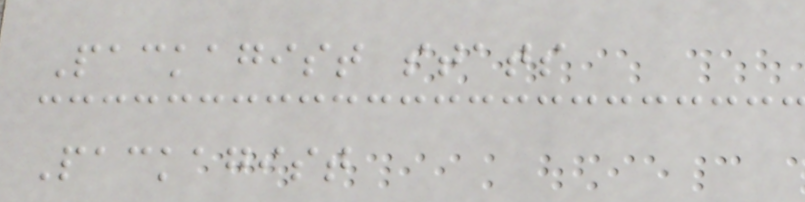Packagist stats
Packagist
